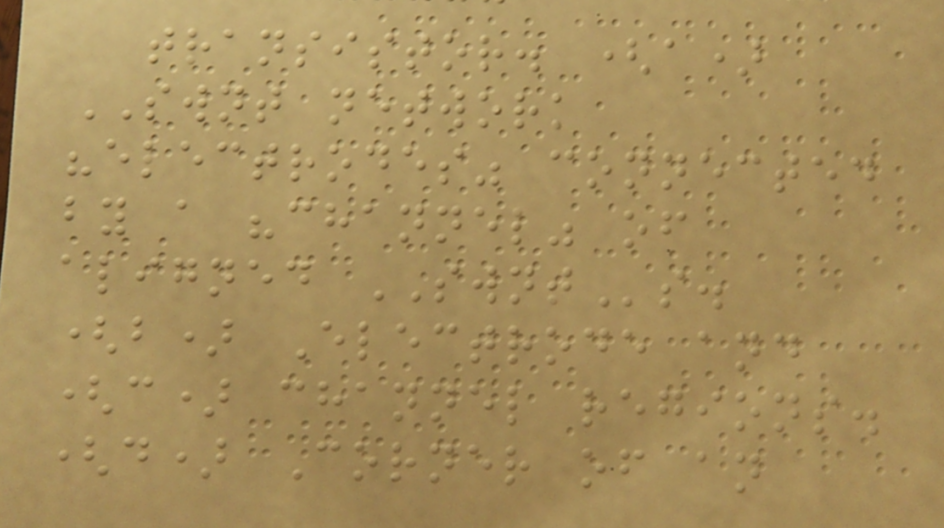transistor. (a)
SWNT network
"electrodes" connected
by a "channel" of
aligned SWNTs.
(b) Electrode and
(c) channel regions.
(d) Corner of an
